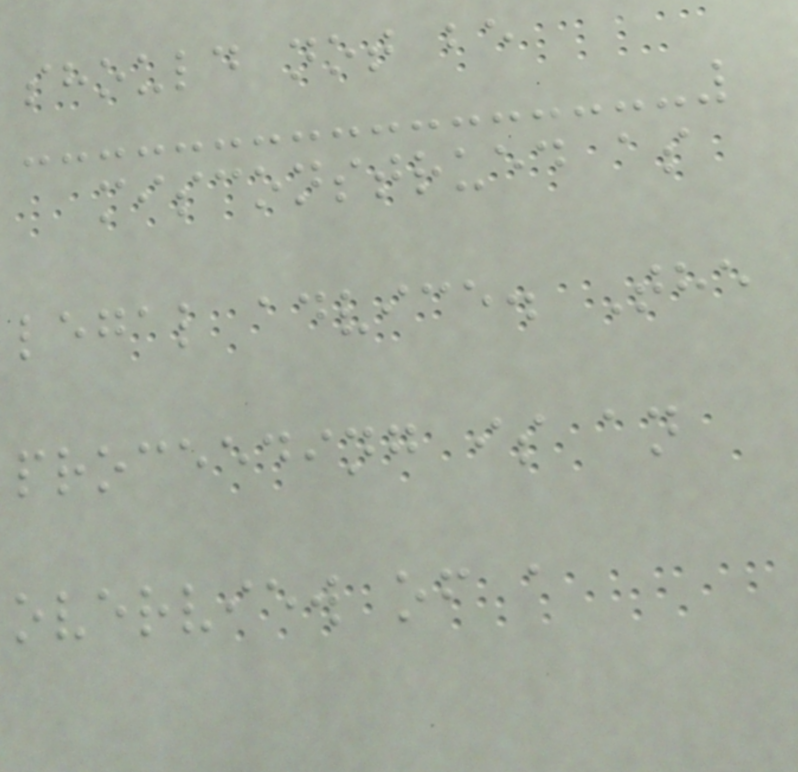should not be
misconstrued as
legal advice. The
proceeding is an
overview of a
